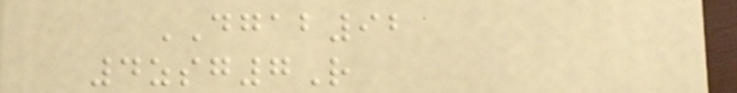DGAB92
4zsg7R
